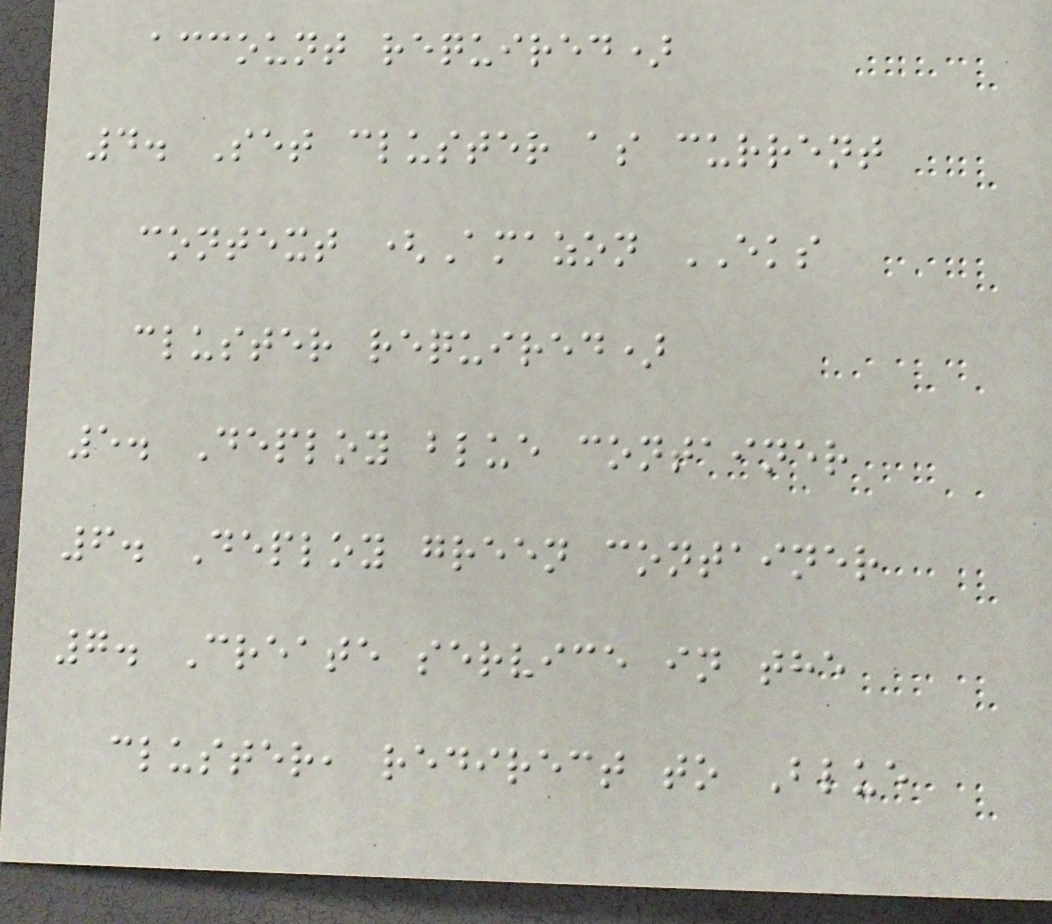account required)
4. Set cluster as current
context (Amazon EKS
cluster required)
5. Deploy blue container
6. Deploy green container
7. Create service in the
cluster, redirect to Blue
